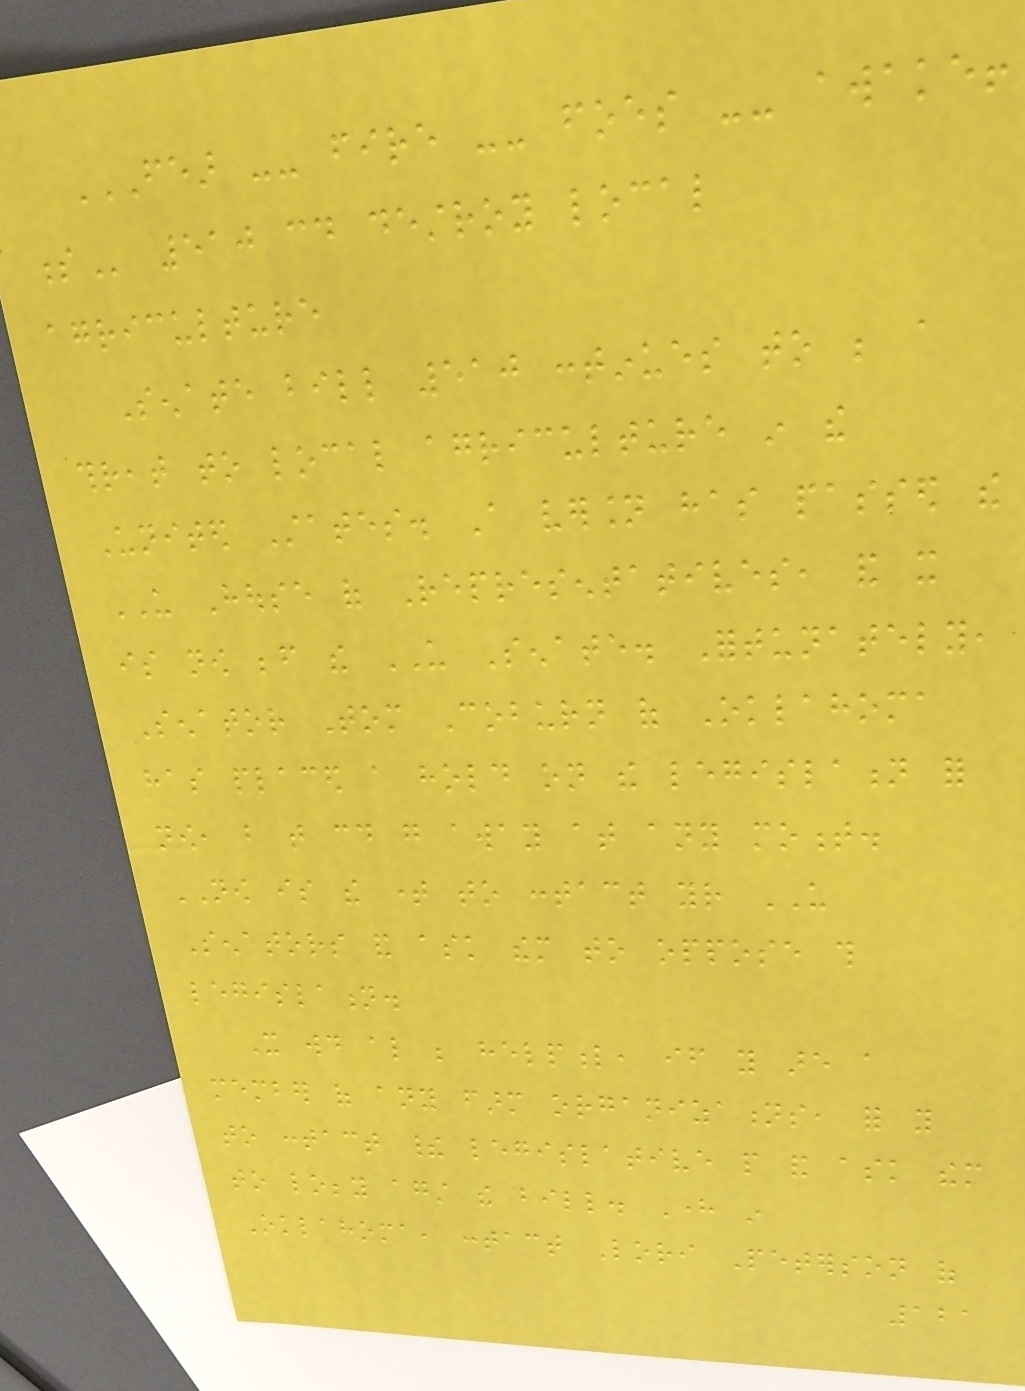FEAR -- FIRE -- FOES -- AWAKE!
S 510 could destroy local
agriculture
Senate bill 510 continues to be a
threat to local agriculture in the
United States. A version has passed the
US House of Representatives, and it
is now before the US Senate. Fortunately,
Senator Tom Coburn of Oklahoma
has placed a hold on the legislation for
now, but that could go away at any moment.
NOW is the time to contact your US
Senators and ask them to oppose this
legislation.
It would also be helpful, if you are a
member of any farm organizations, for you
to contact their legislative people and ask them
to lobby against the bill. Here in
Oklahoma, contact Lori Peterson of
121
